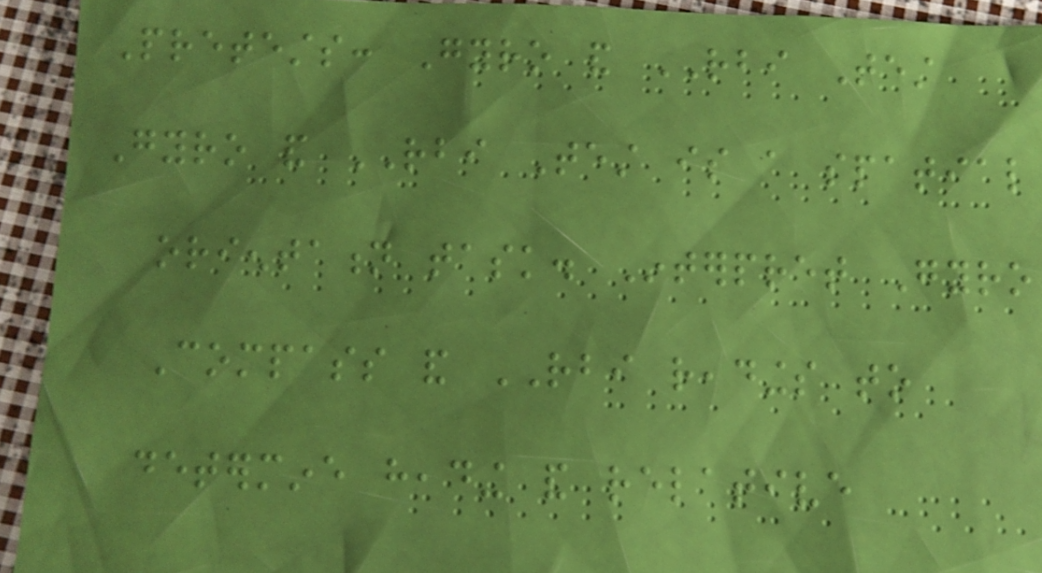Pretests: Gyro and RBI Test
Gyro and RBI Test is a spatial
orientation task. Interpret Gyro
Compass and RBI readings to
determine heading and relative
